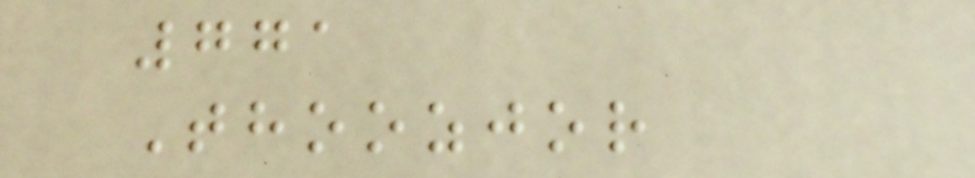771
Thoozjor
